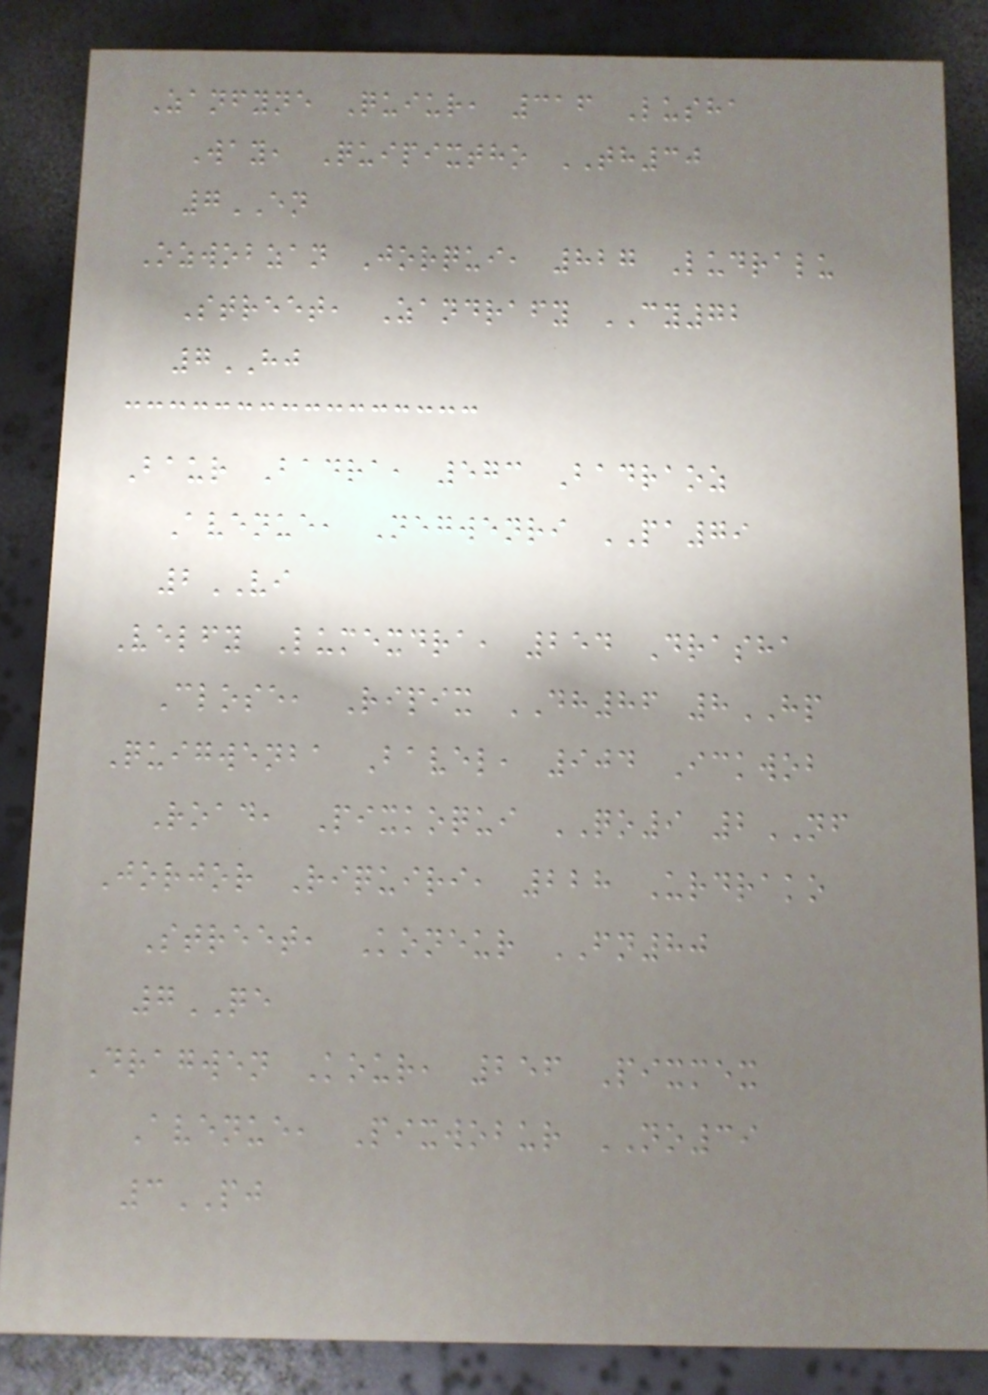Zanfyne Quiur, 316 Lusha
Way, Quipixtho TH30
7EN
Ozwobzan Jorqui, 827 Ludralu
Street, Zandrafy CY72
7HJ
Baur Badra, 573 Badraoz
Avenue, Negwenri PA79
2VI
Velfy Lumexdra, 254 Drasha
Close, Ripix DH86 8HP
Quigwenba Bavel, 904 Ickwob
Road, Pixkoqui QO9 2NF
Jorjor Riquiri, 228 Urdrako
Street, Koneur FN80
7QE
Dragwen Kour, 256 Pixmex
Avenue, Pixwobur NO39
3PJ
